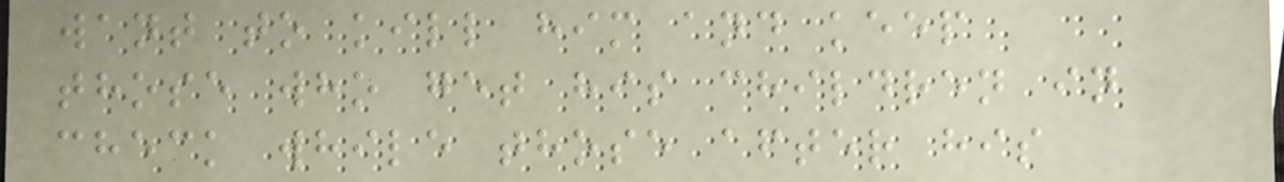want to kill him and keep
those who get his children in
check while those after his
